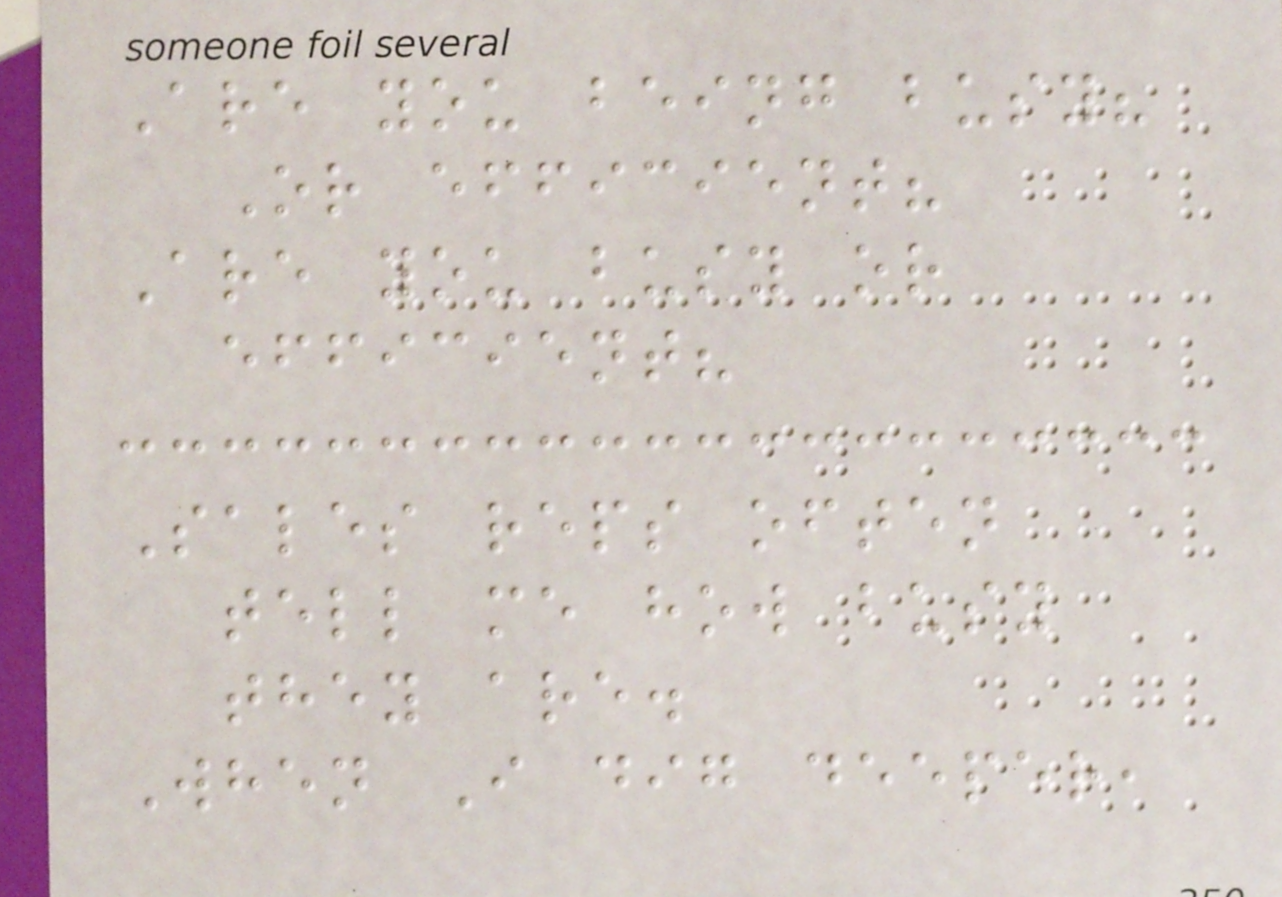Are you being busy?
Or efficient?
Are you busy or
efficient?
Sales reps often
tell me how busy
they are.
When I dig deeper,
